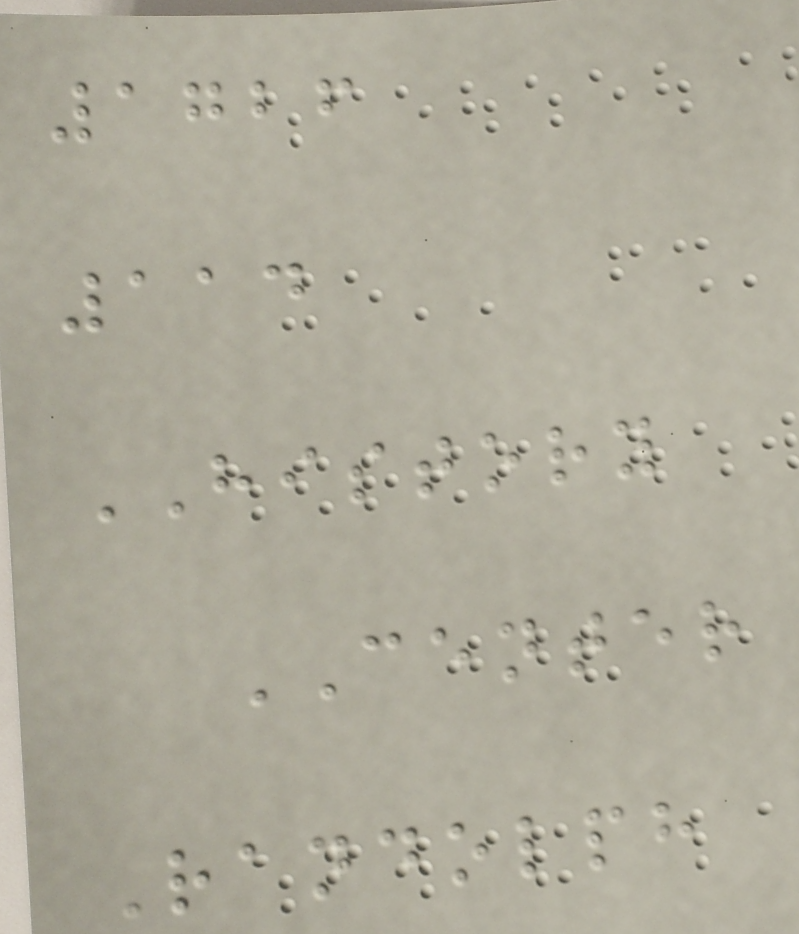1726
114
HISTORY
CENTER
Randolph
